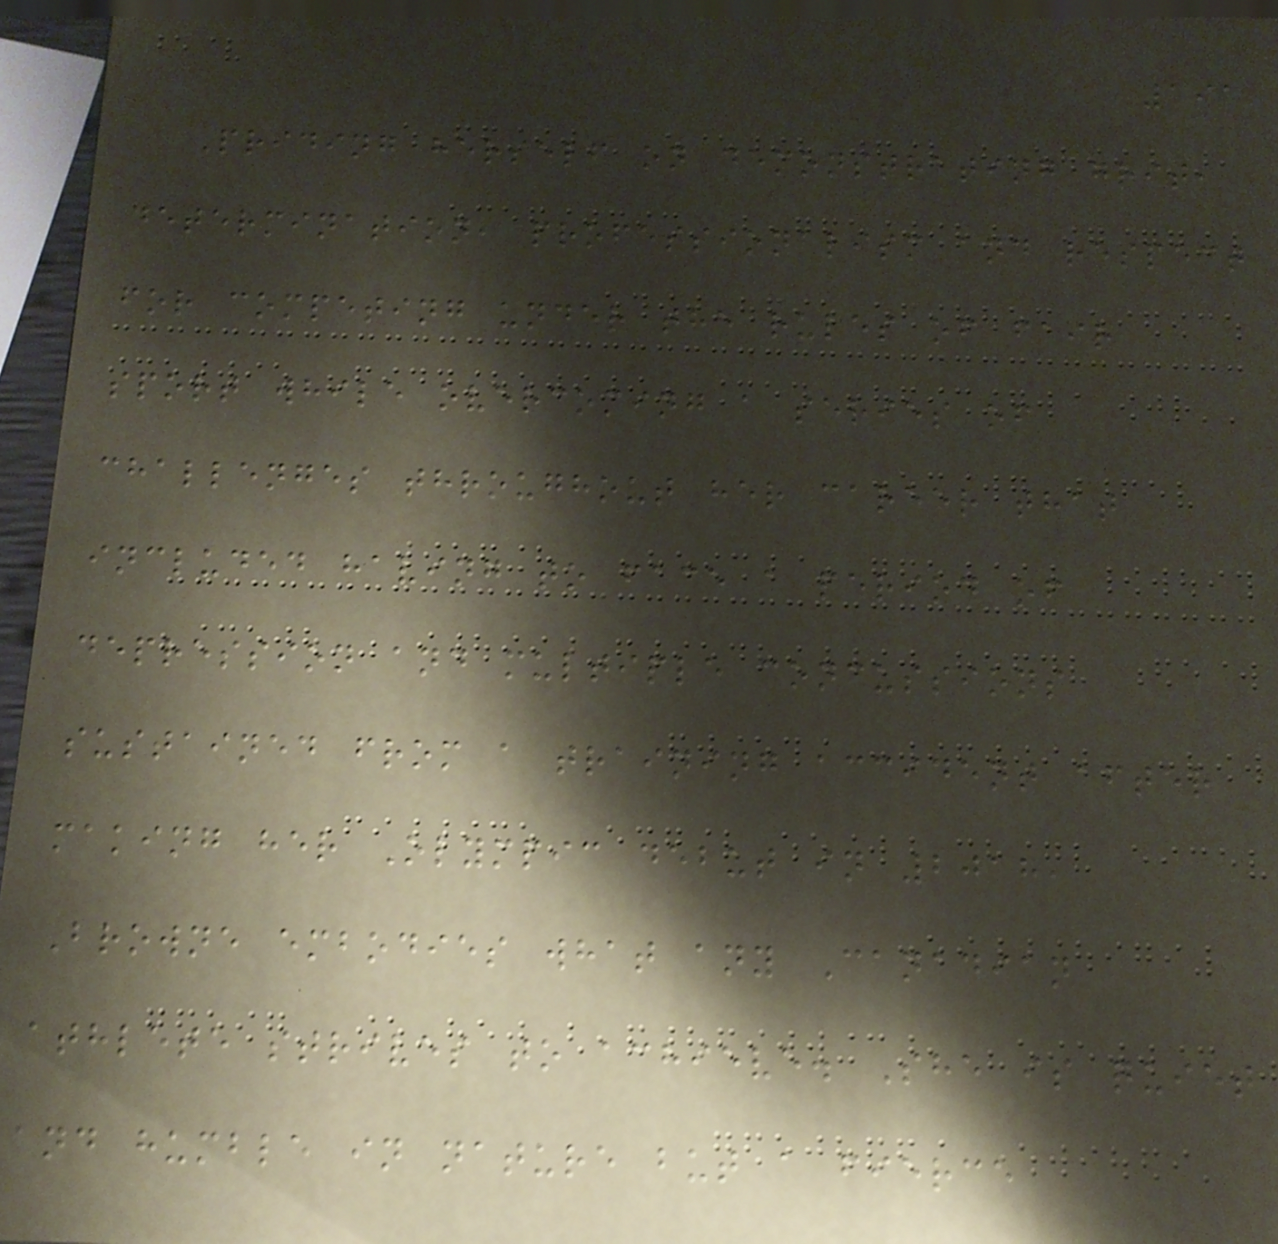191
Priding herself on demonstrating grit,
determination, professionalism and respect
for competing under the rules of fair
sport while overcoming a series of
challenges throughout her career that
included having to face a period of
depression and multiple concussions
sustained from a training accident after
making her Olympic debut in 2018,
Browne embodies what any Canadian
athlete strives to achieve. She is quiet
and humble in nature but a fierce
